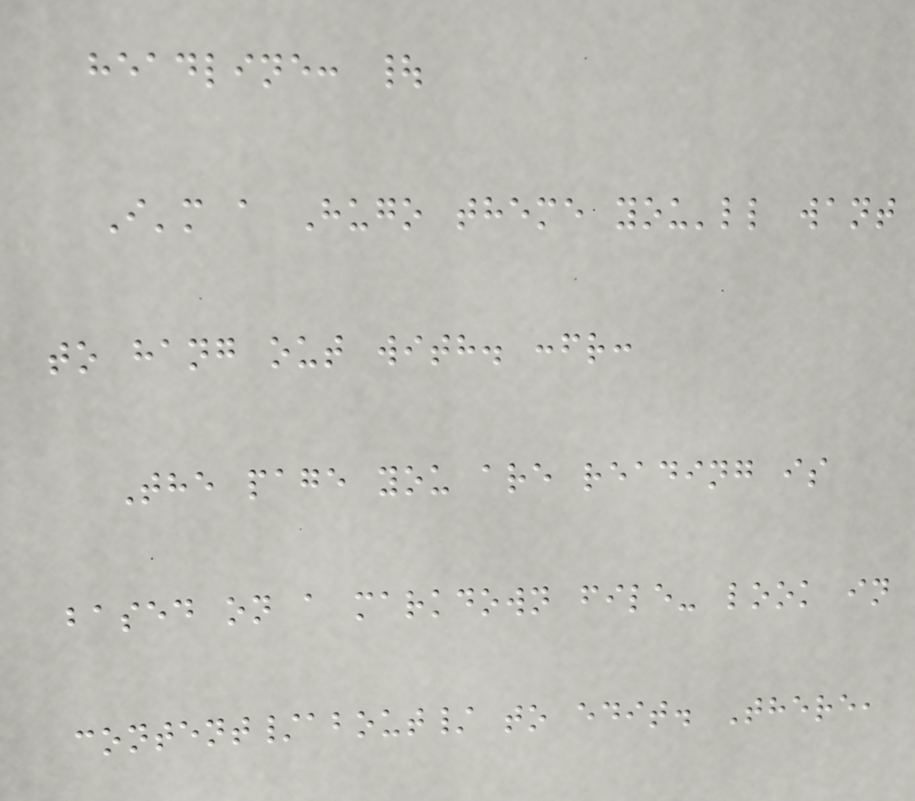headline: |
I'm a Hugo theme you'll want
to hang out with. :fr:
The page you are reading is
based on a markdown file- look in
content/about/ to edit. There,
